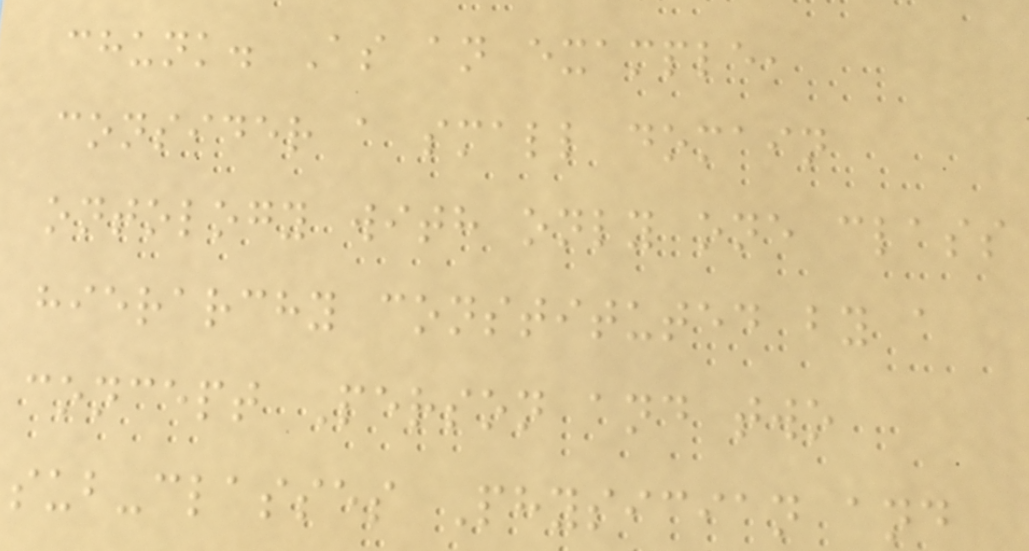chunk. As an example,
consider a small domain
ontology with only one class
hierarchy constituted by a
concept Person and two
sub-classes Physician and
